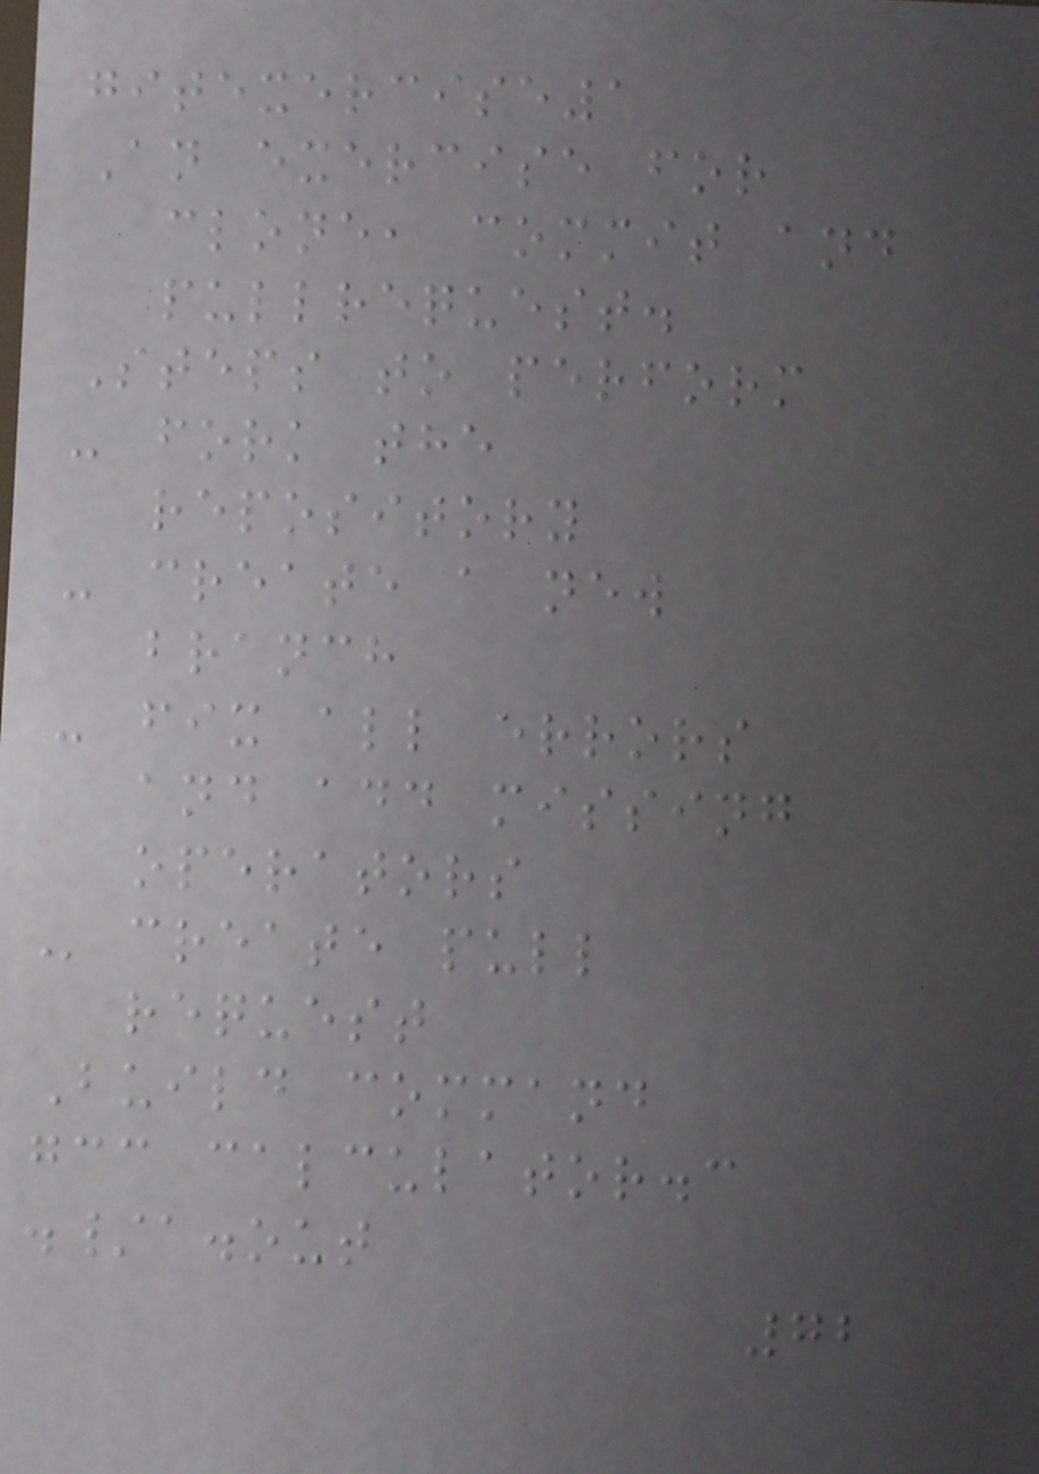gitexercise1
An exercise for
clone, commit and
pullrequest.
Steps to perform
- fork the
repository
- create a new
branch
- fix all errors
and add missing
operators
- create pull
request
Build command
gcc calculator.c
./a.out
72
